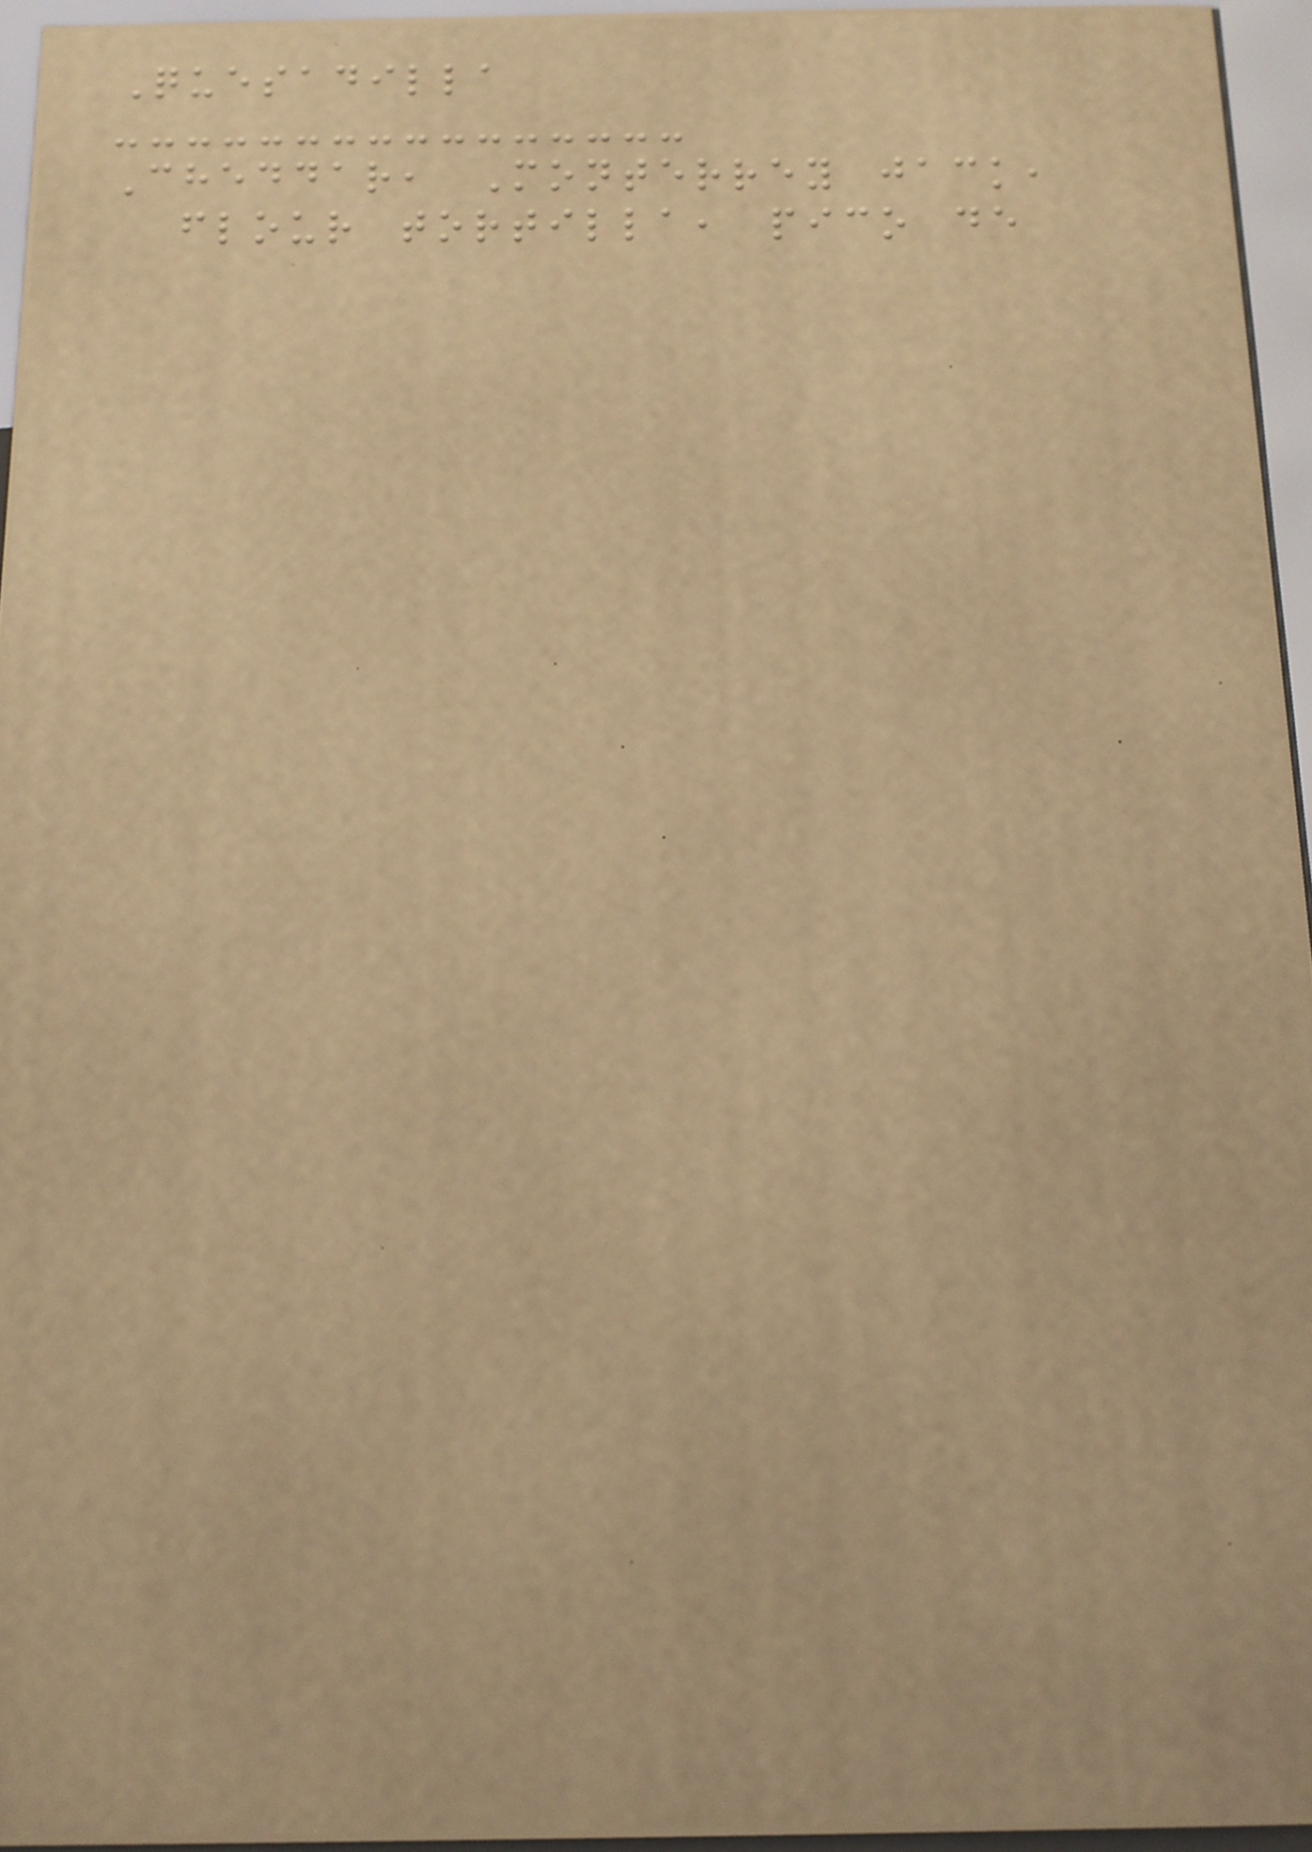Quesadilla
Cheddar, Monterrey jack,
flour tortilla, pico de
